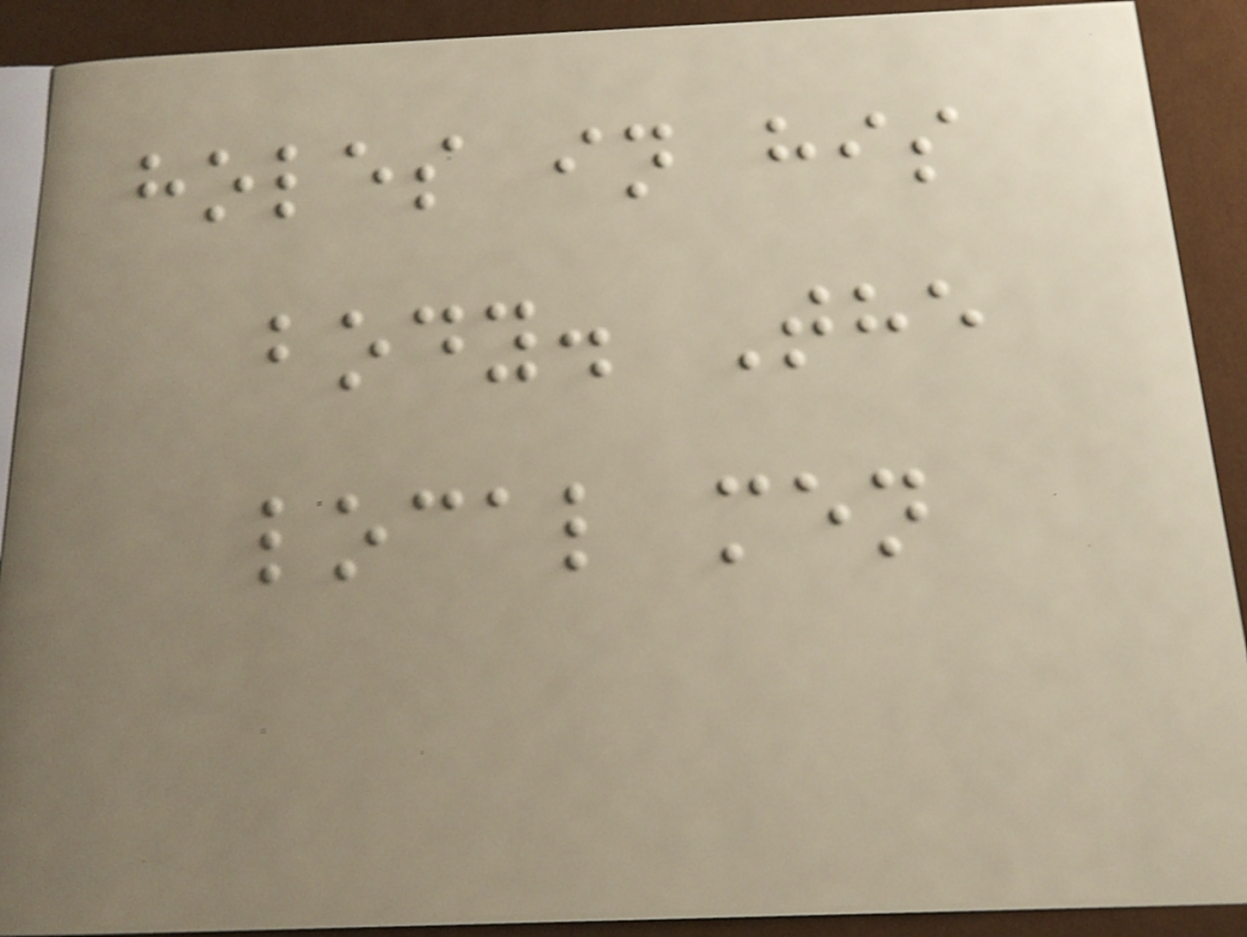holes in his
body. The
local men
